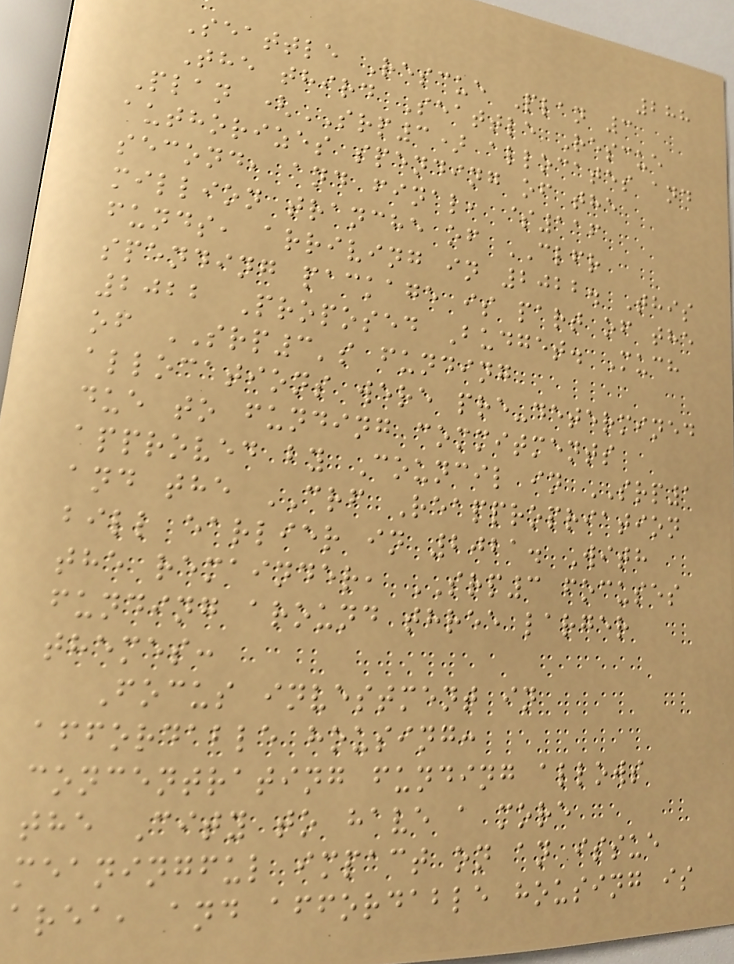288
Seattle Rescue Plan 3
The third Seattle Rescue
Plan (SRP3) allocates and
authorizes spending of the
second, and final, $116
million tranche of CLFR
funds, arriving in 2022. This
spending package is part of the
2022 Proposed Budget. Much
of SRP3's funding
allocations were pre-determined
due to funding commitments
approved by Council in SRP1
and the CRF Reappropriation
bill earlier in 2021. With
the remainder, SRP3 focuses
funding around three larger
themes:
Focus investment in
affordable housing:
concentrating funding allows
the City to have a more
meaningful impact on an issue
area, and affordable housing is
